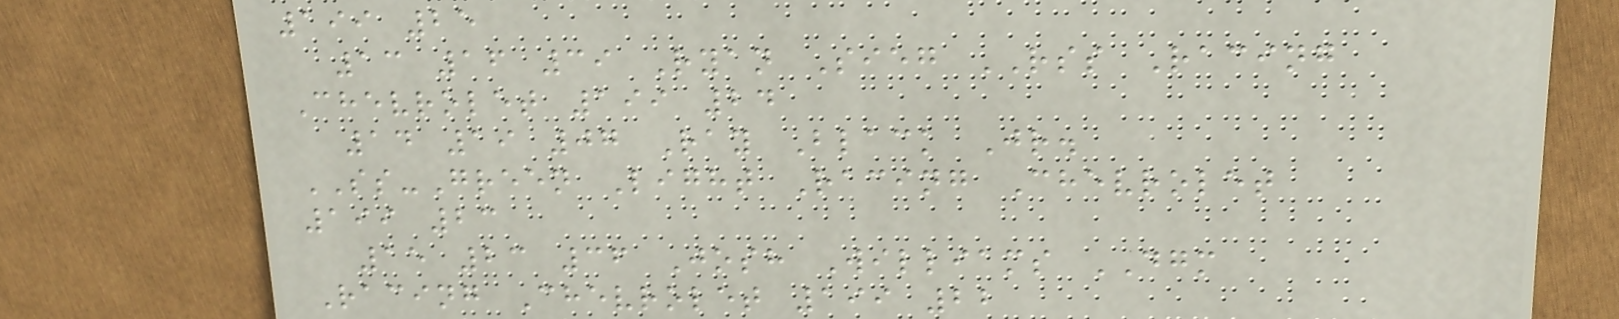199 25
13 16 39 Ryan Sieg RSS Racing
Chevrolet 199 24
14 19 07 Ray Black Jr.
SS-Green Light Racing Chevrolet
199 23
15 23 36 Josh Williams DGM
Racing Chevrolet 199 22
